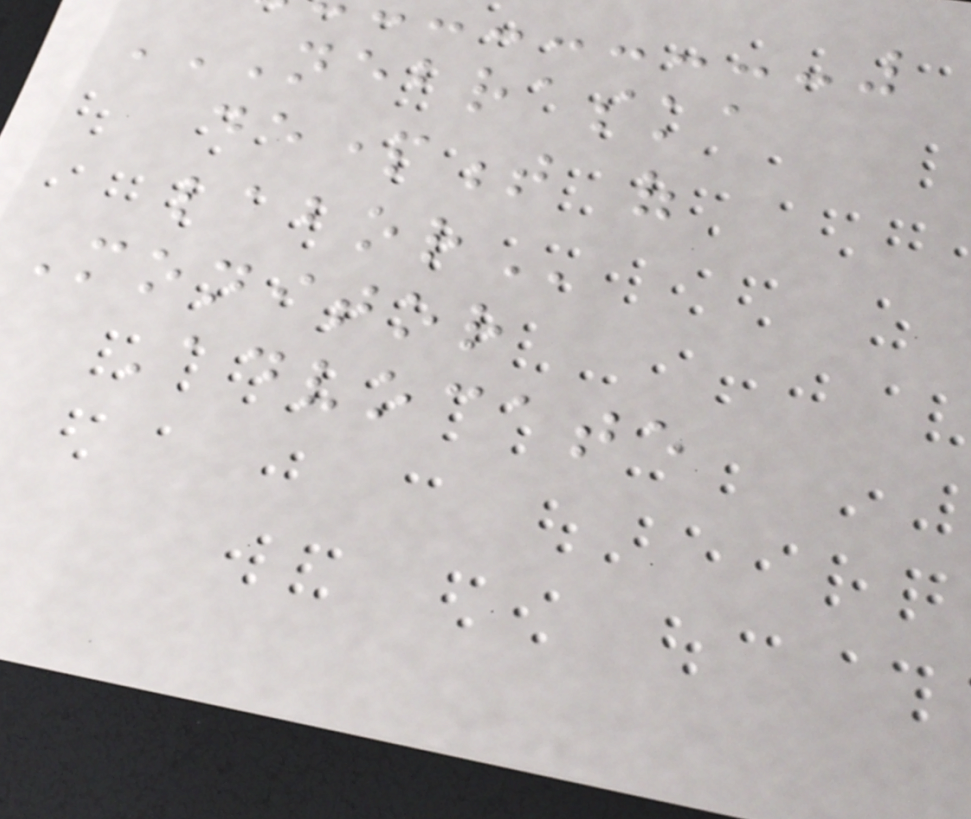NEBRASKA
DEPARTMENT OF
LABOR
Monitor
Advocate
